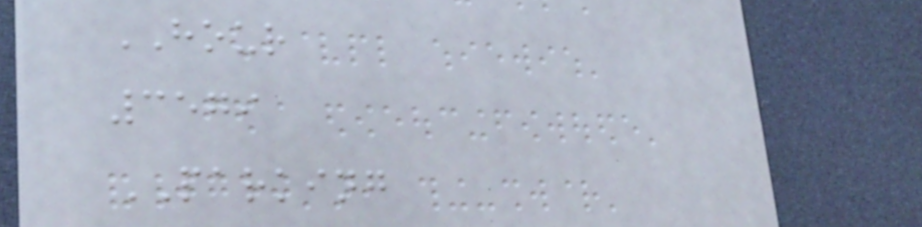HOUR
3579
PARKING
